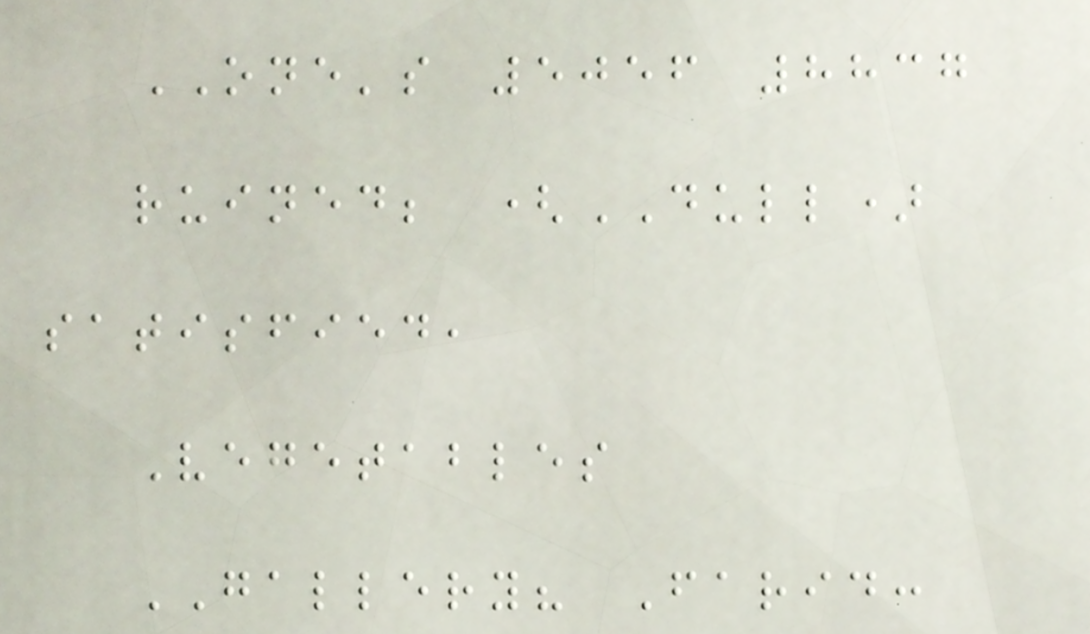ONE's 5056 8837
ruined; (DULL)
satisfied,
Vegetables
GALLERY? Farid:
